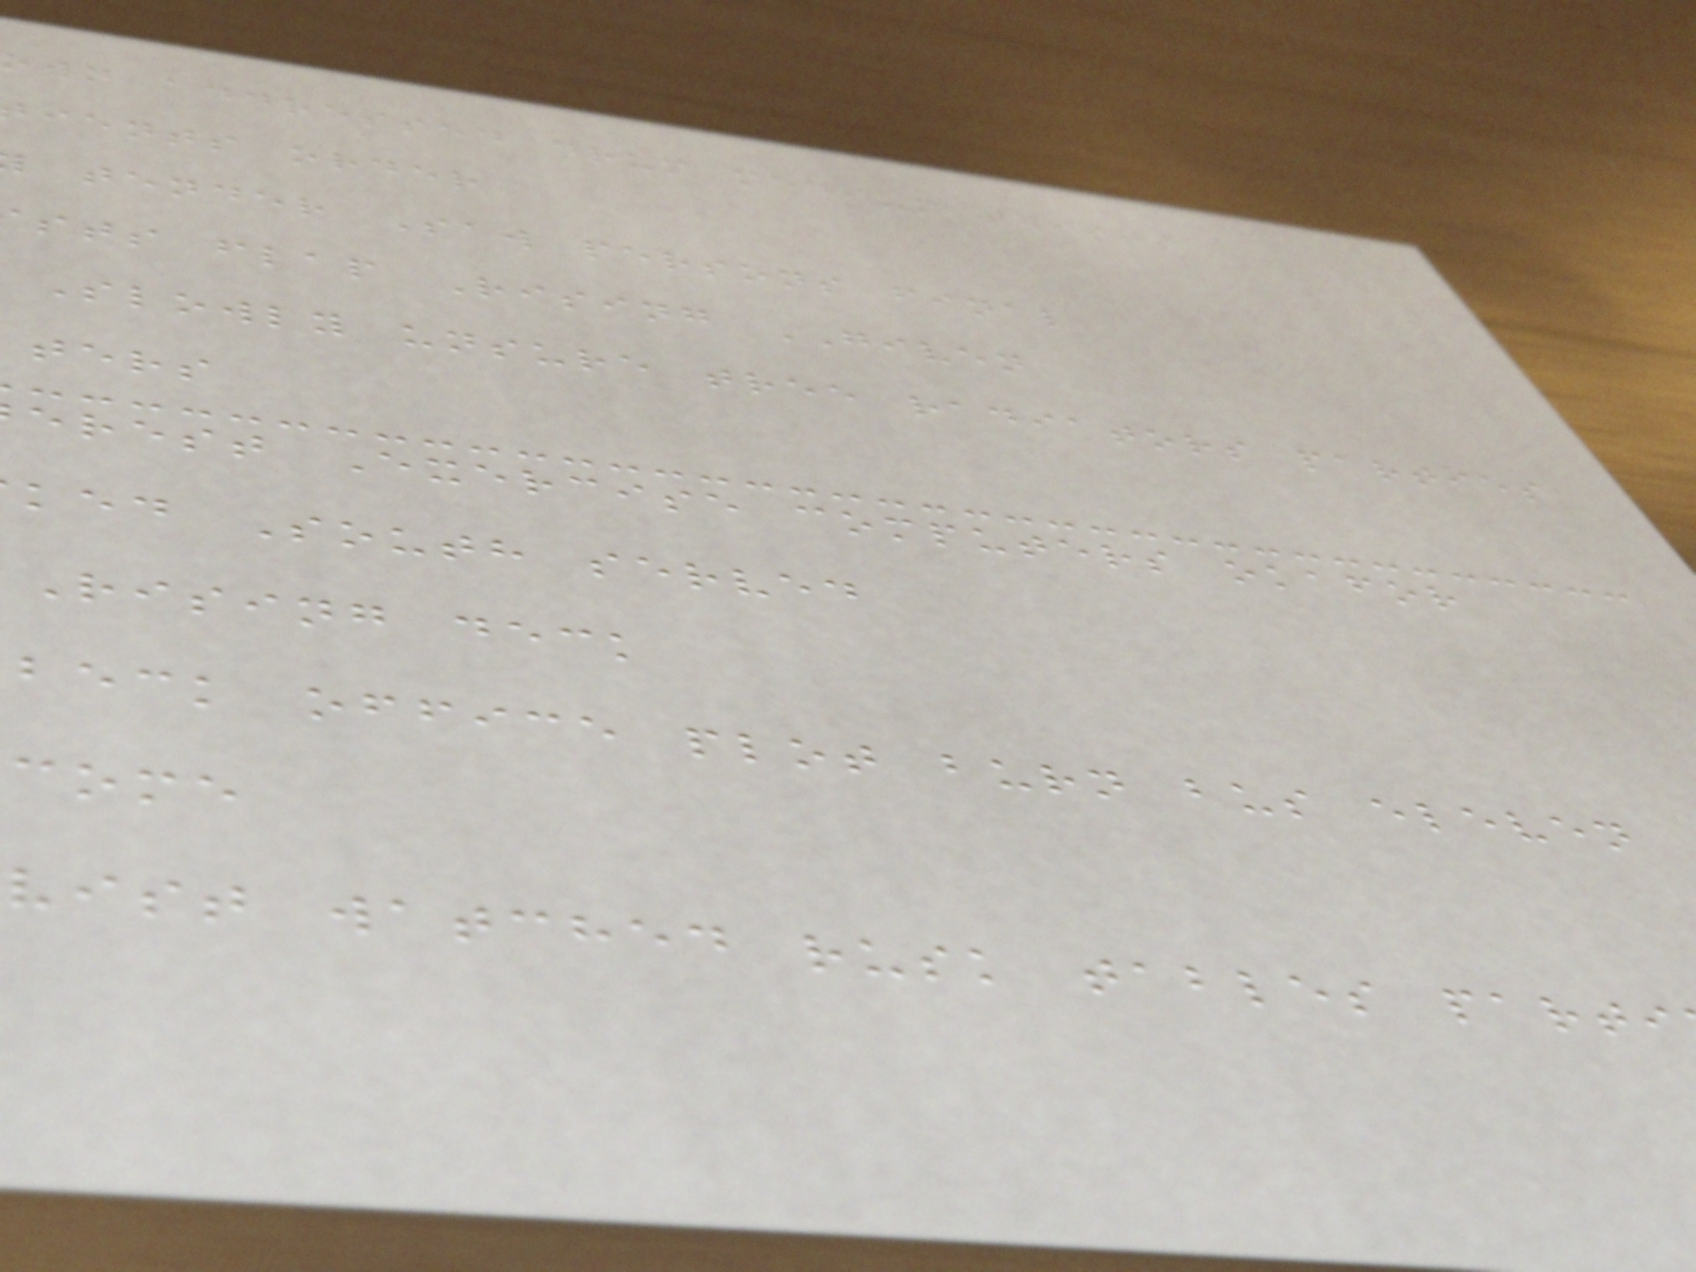own addressed drum medium twists
ients order
tender Saw persons final
sts flap Rising GIVEN
Slowly unsure tree radiators parties
ters
erest Exercise computers okafor
ked South served
Rising deck
beck office plot burn bus eleven
come
vist watched rusk tables parti
